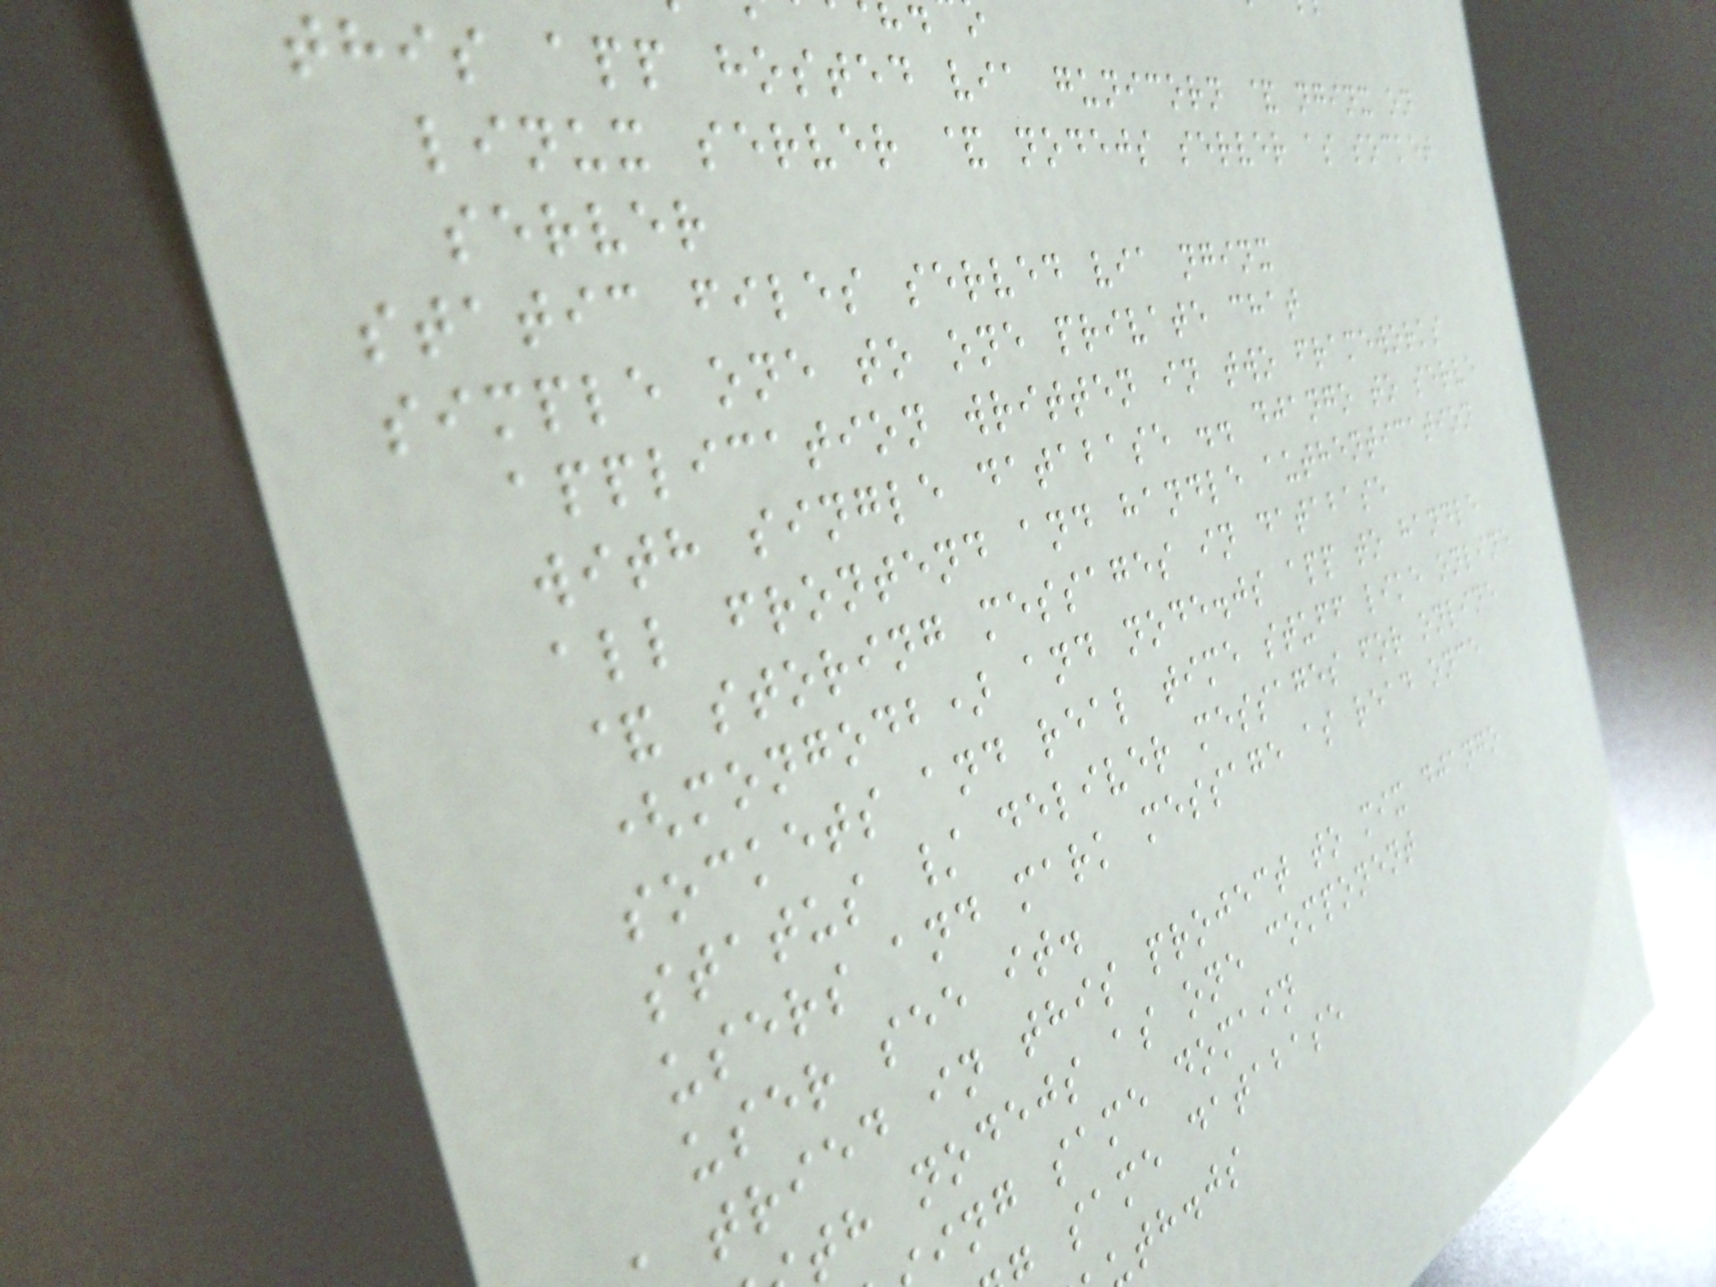this app hosted via gunicorn & nginx on
linux server & nodejs server as socket
server
static files served via nginx
simple one to one private chat
application written in two frameworks
with single database .. django to serve
all frontend and handle authentication
& storing messages in database
(mongodb) and node.js app to handle
sockets and real time stuff like online
status / deliver messages for online
users and mark message as read once
user see it.
tried in this project to mix django
th nodejs as one component
ing same domain
same database
th.js
